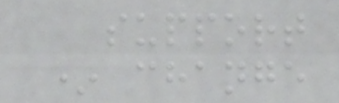support
* change
